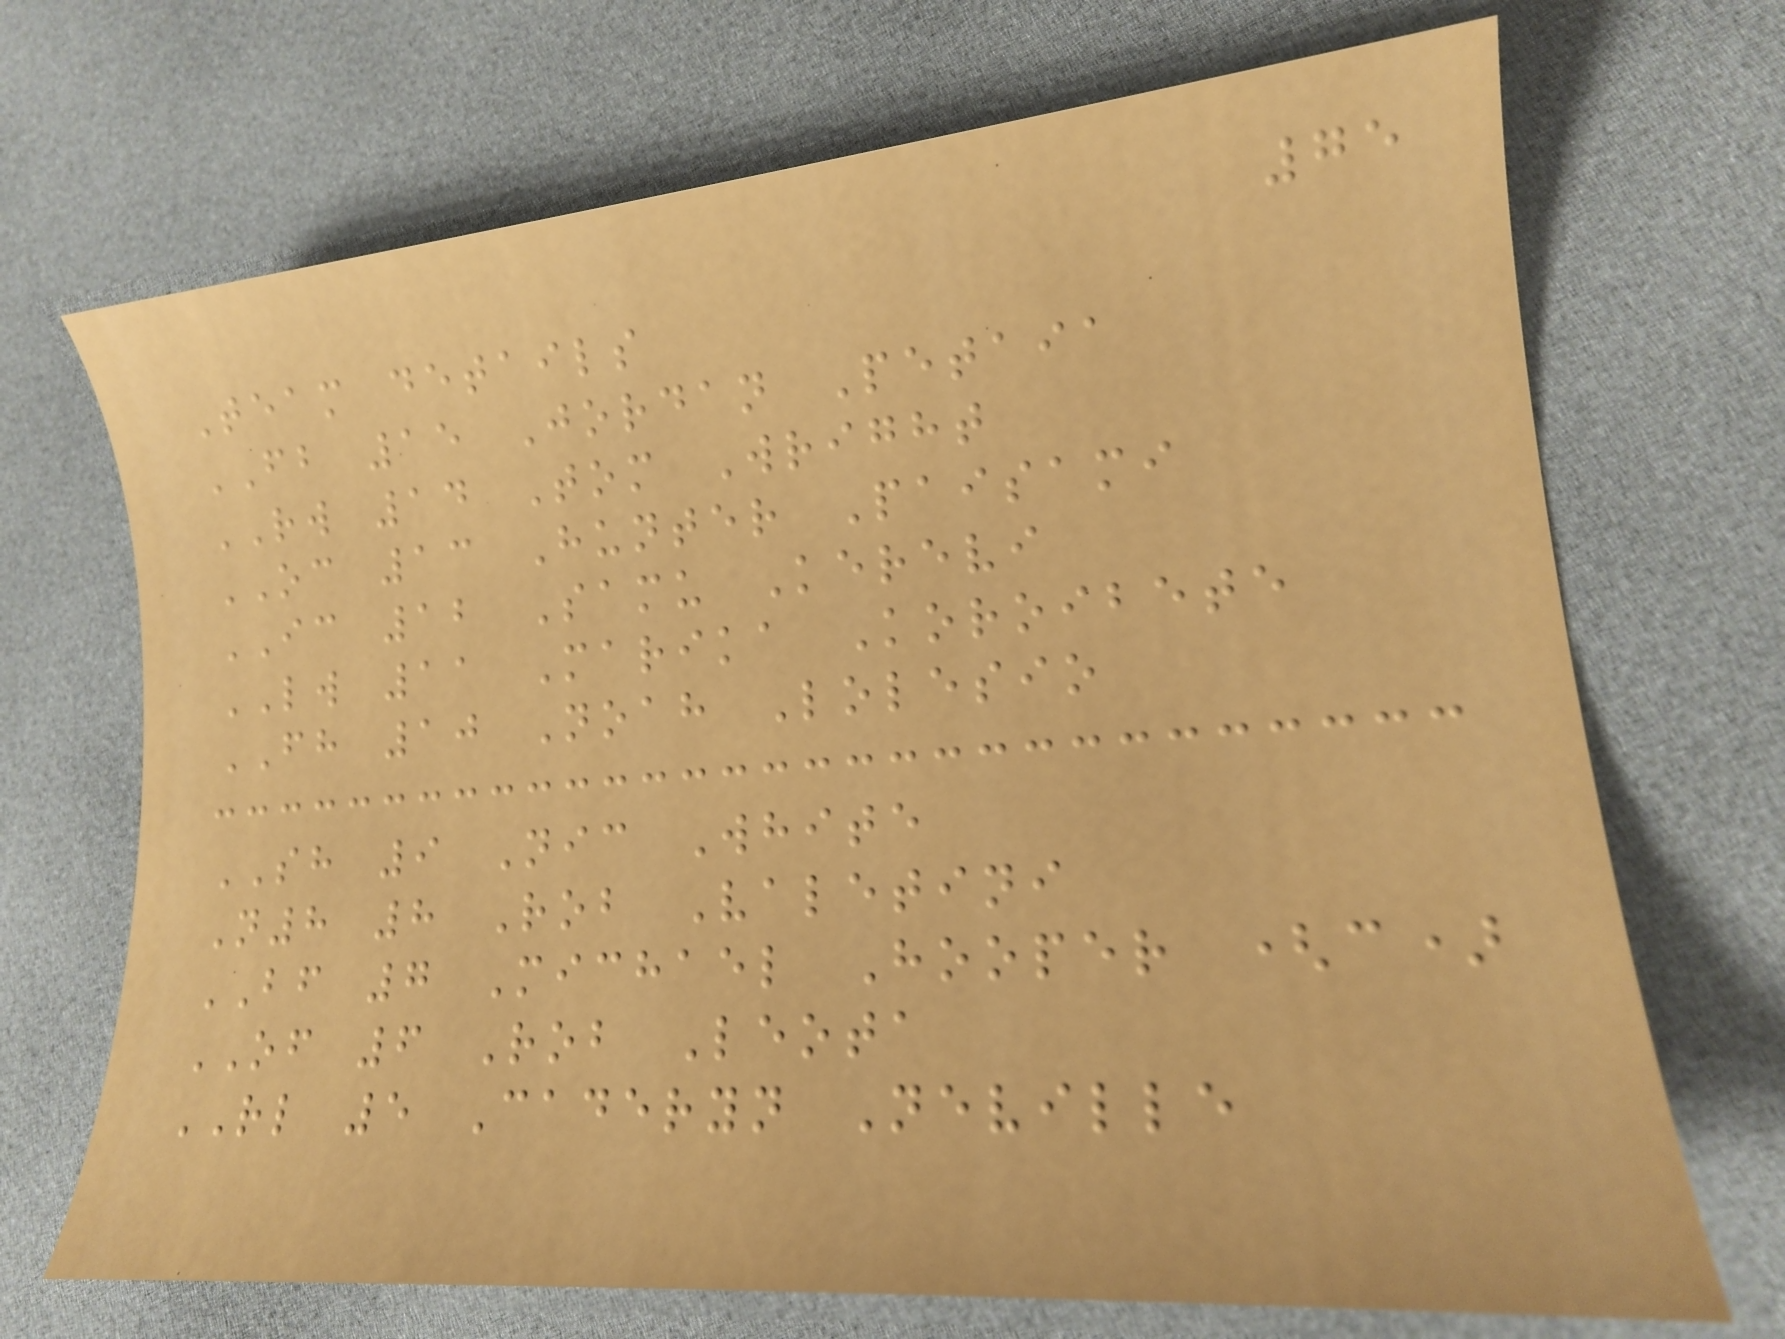75
Team details
FB 15 Jordan Petaia
RW 14 Tom Wright
OC 13 Hunter Paisami
IC 12 Samu Kerevi
LW 11 Marika Koroibete
FH 10 Noah Lolesio
SH 9 Nic White
N8 8 Rob Valetini
BF 7 Michael Hooper (c)
OF 6 Rob Leota
RL 5 Caderyn Neville
